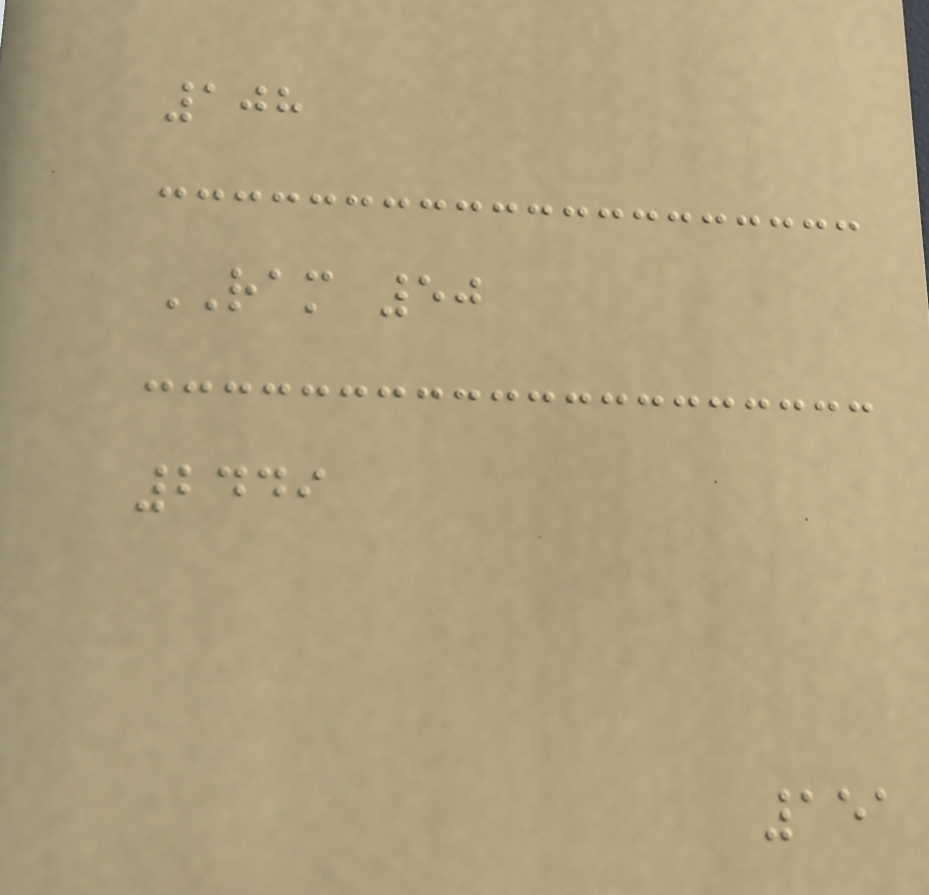108
RAM 50
2449
151
